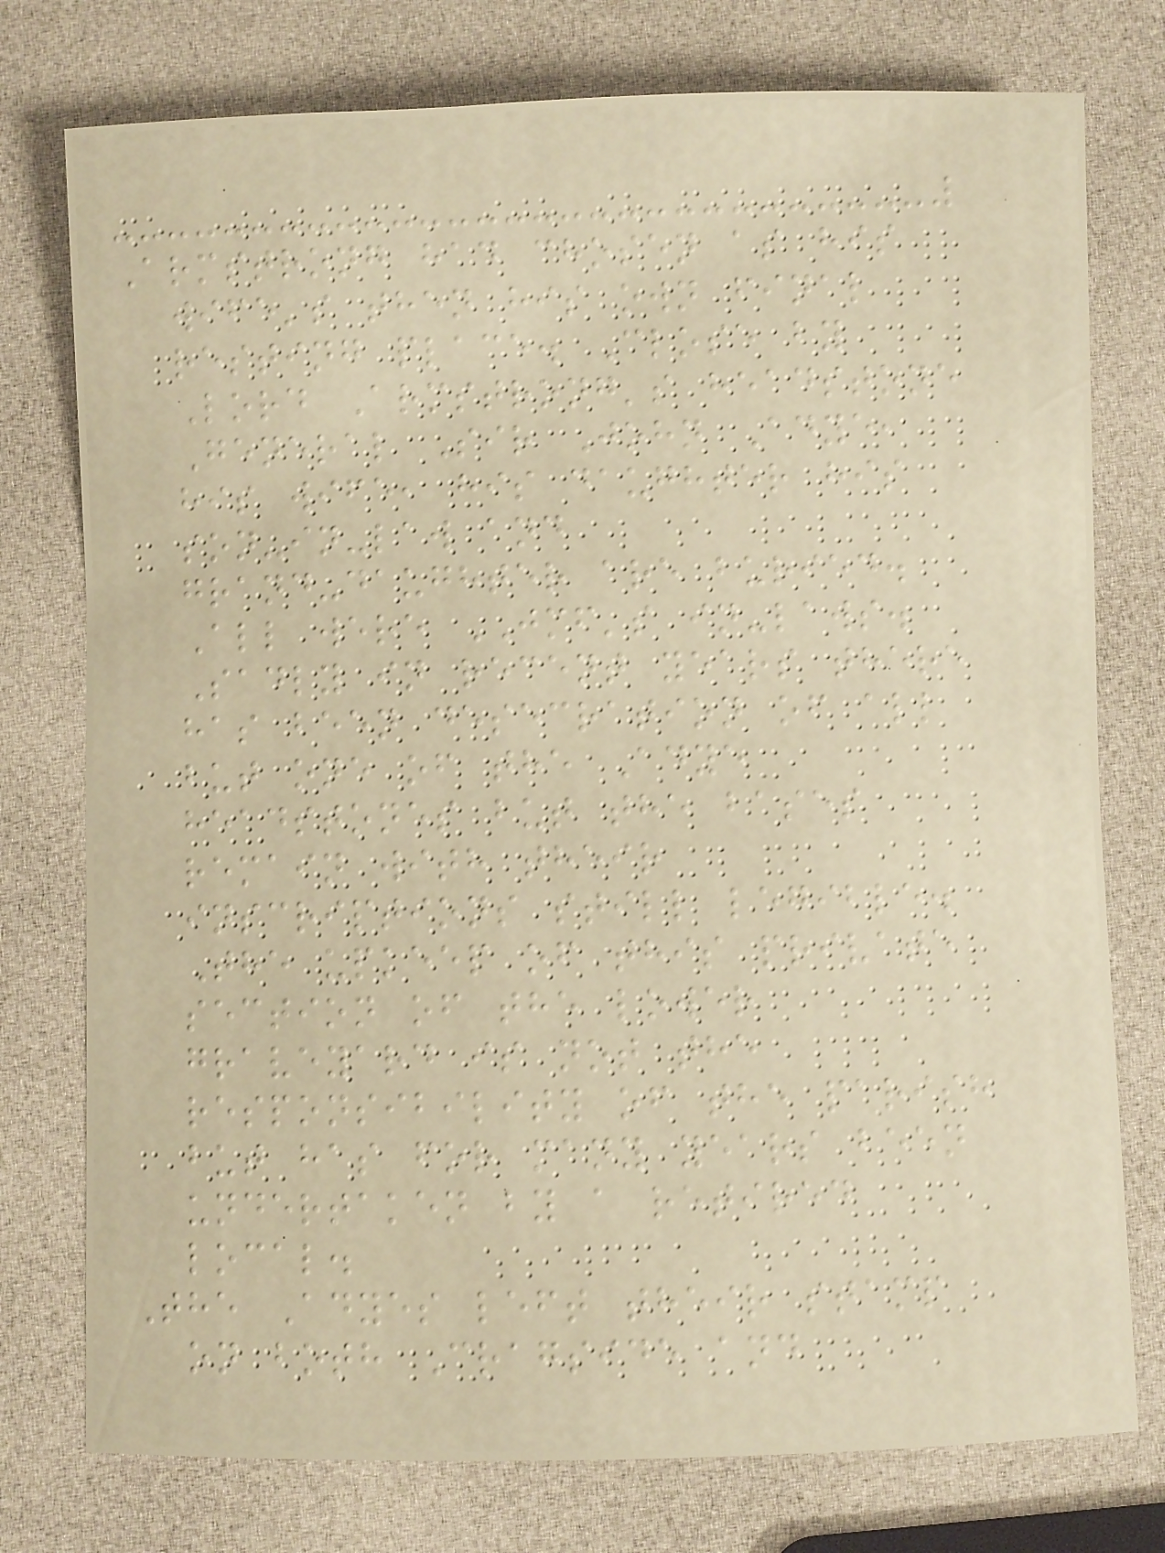Armstrong had chosen as his
wife's then his own final
resting place. Close by
Lord Armstrong's headstone
General Sir John Adye,
his wife, his daughter his
son-in-law and
grand-daughter are buried.
All were JMF's in-laws.
Sadly in recent years there
has been desecration of all
but one of the Adye
headstones but the bases
remain with their
inscriptions still legible.
The upkeep of this private
section of the lower
graveyard is not the
responsibility of the parish
but has for many years been
undertaken by a retired
local.
The Adyes left their stamp
on both Cragside and
